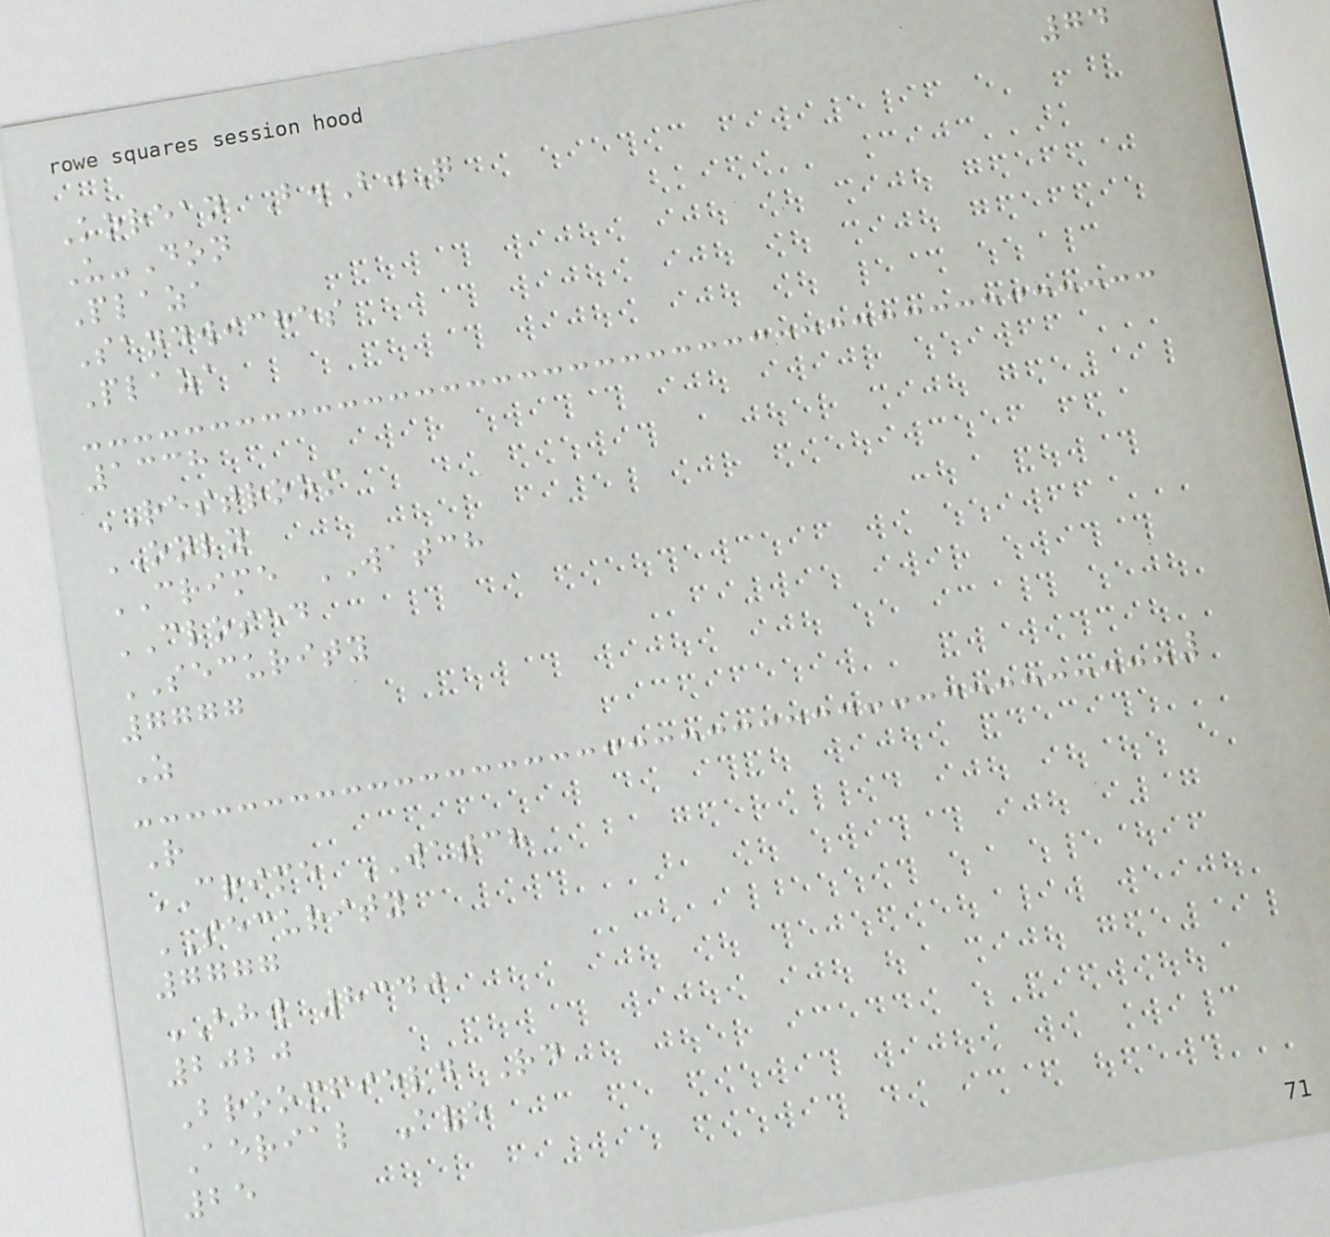74
Korean B.B.Q
U-Don
Plaza
Sandwiches
Plaza
1338
RESTROOM
ONLY
CRIME WATCH
CLOSED
SECURITY
7777
Z
R
CRIME WATCH
SECURITY
7777
BHW 8340
2020
Broomfield Rd
Aerial Ave
25
